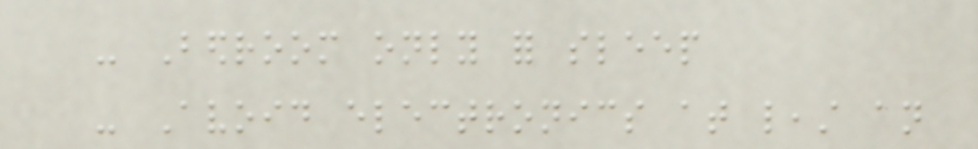- Bedroom only for sleep
- Avoid electronics at least an
